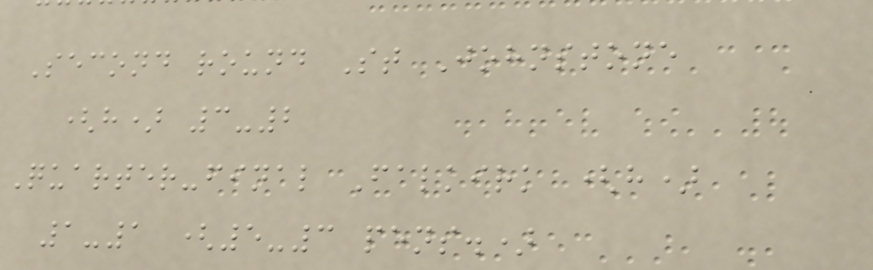Second round St Johnstone
(h) 3-2
Quarter-final Falkirk (h)
1-1 (5-3 pens.)
